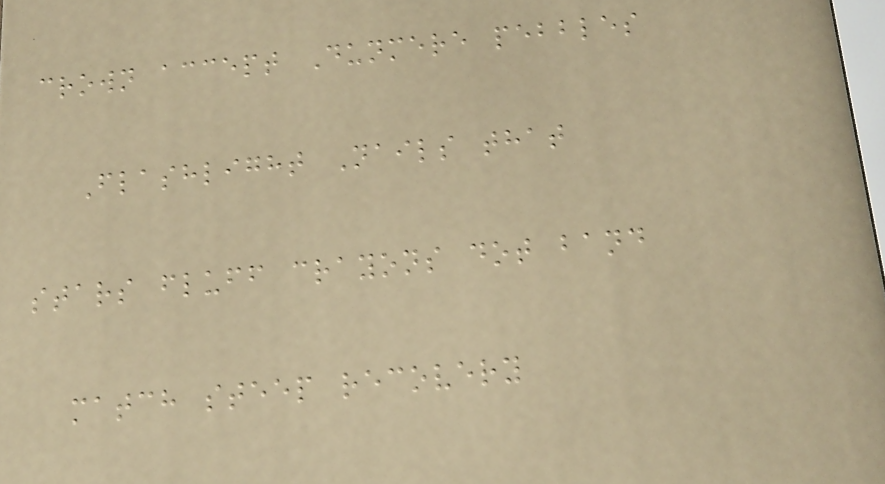crown accept Dunmere pebbles
Flashlight Nails that
stars fluff crayons dot band
match steep recovery
